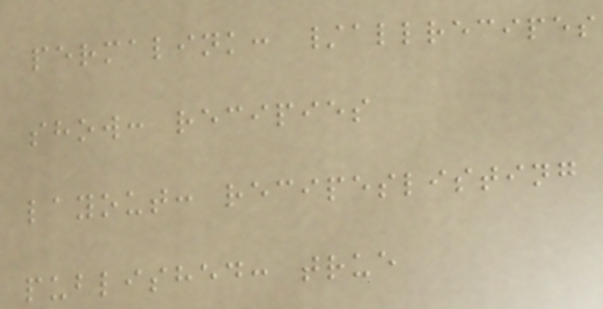permalink: /allrecipes
show: recipies
layout: recipeslisting
published: true
